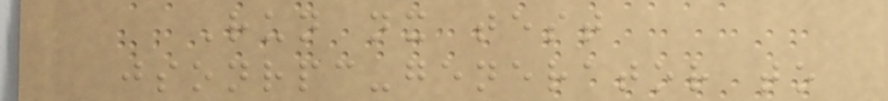Run nx test
jsonrpc-generator to
